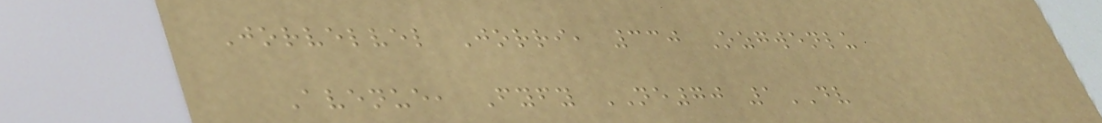Jorvelvel Jorri, 330 Ozgwenlu
Avenue, Fyfy NE70 1DV
